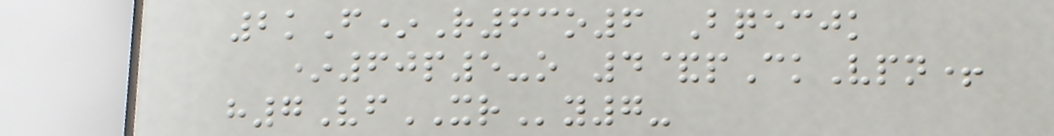2kF*R63o6 Bqecjk
*60p5-o 4&pCkVpn+
h7VfXRy7-
